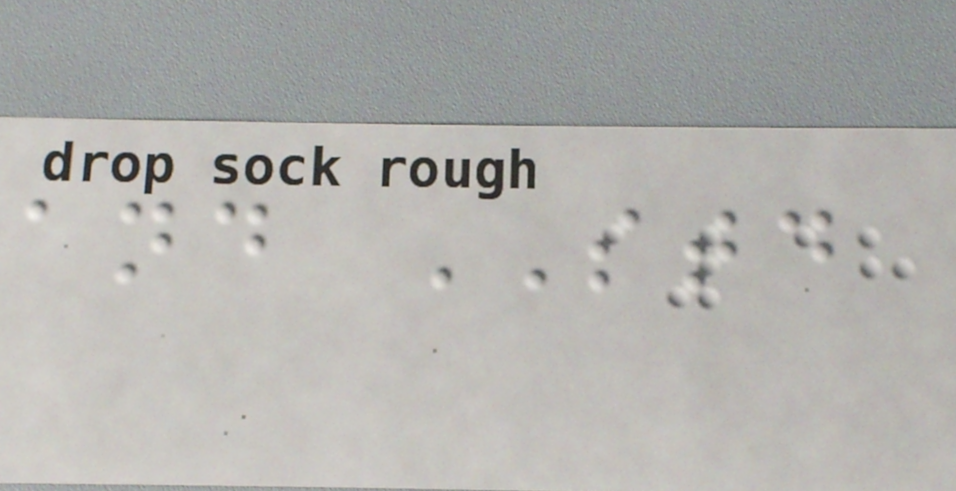and STD
